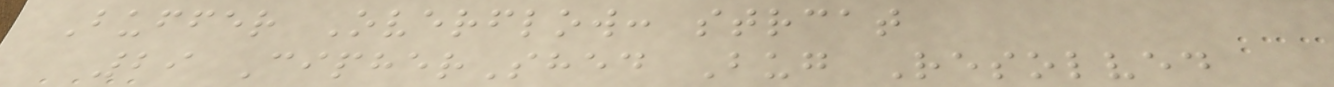Buffer Overflow: strcat
29 CipherShed Bug Resolved
